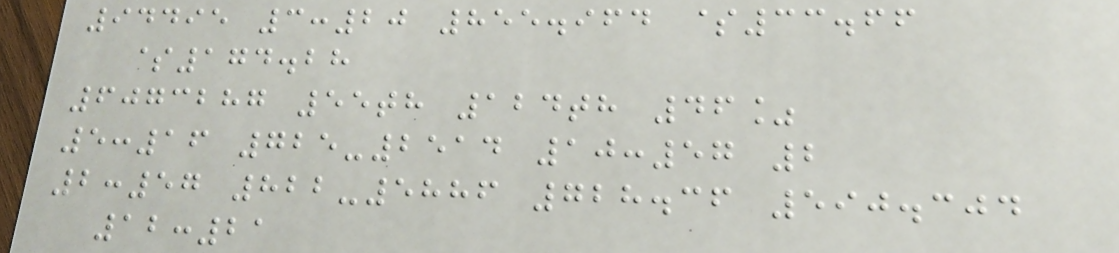94495 3:20 855.964 $33.66
$174.28
6073287 55th 124th 46%
5:16 725-2514 10:57 2
2:57 822-5886 728.36 590.304
12:21
